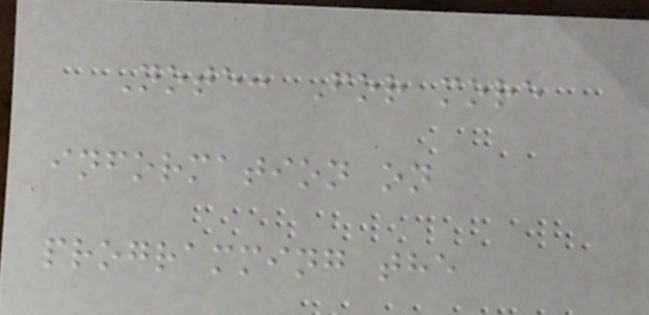Note: For more
information on
programming the
